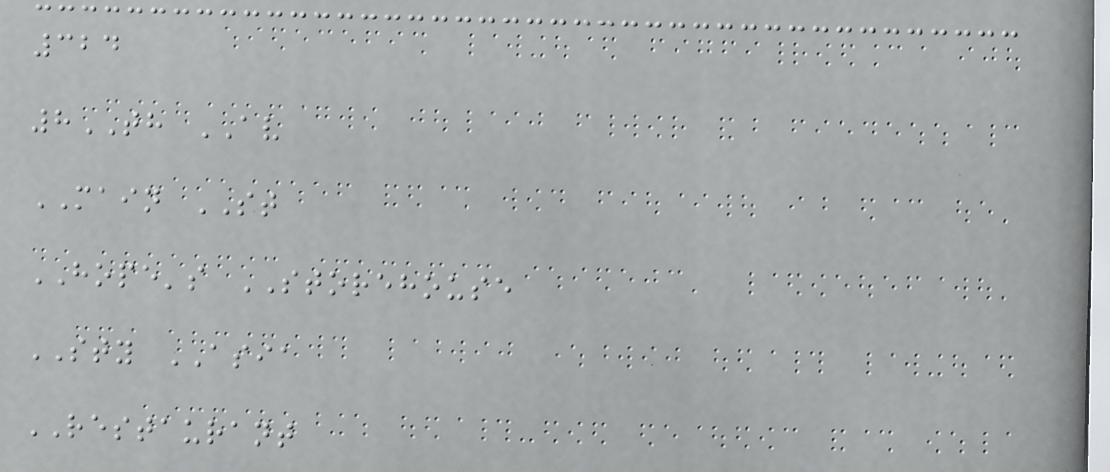324
8TH AV
MAIN ST
HOPE's STOREHOUSE
STY ASIA
RESTAURANT
